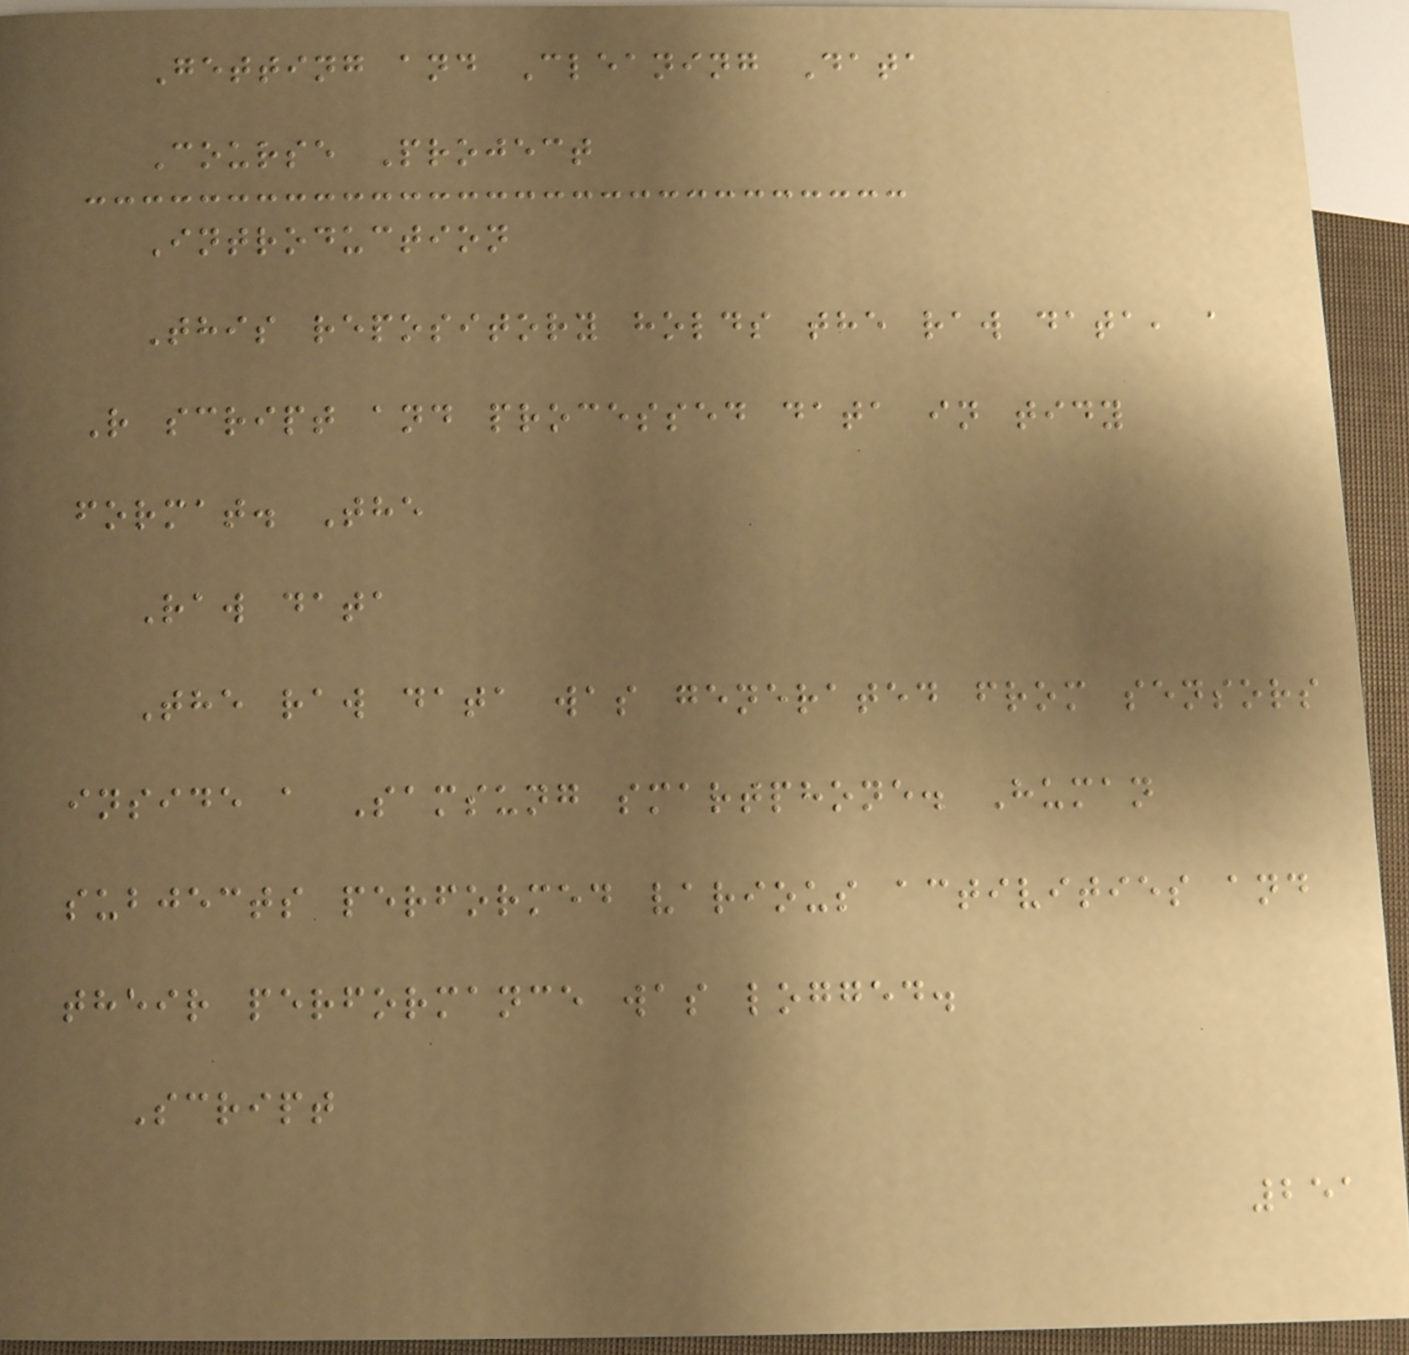Getting and Cleaning Data
Course Project
Introduction
This repository holds the raw data, a
R script and processed data in tidy
format. The
Raw data
The raw data was generated from sensors
inside a Samsung smartphone. Human
subjects performed various activities and
their performance was logged.
Script
251
